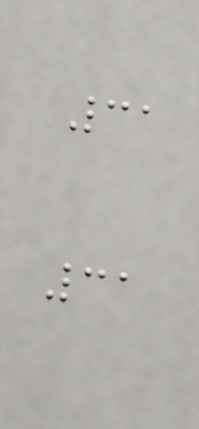31
31
